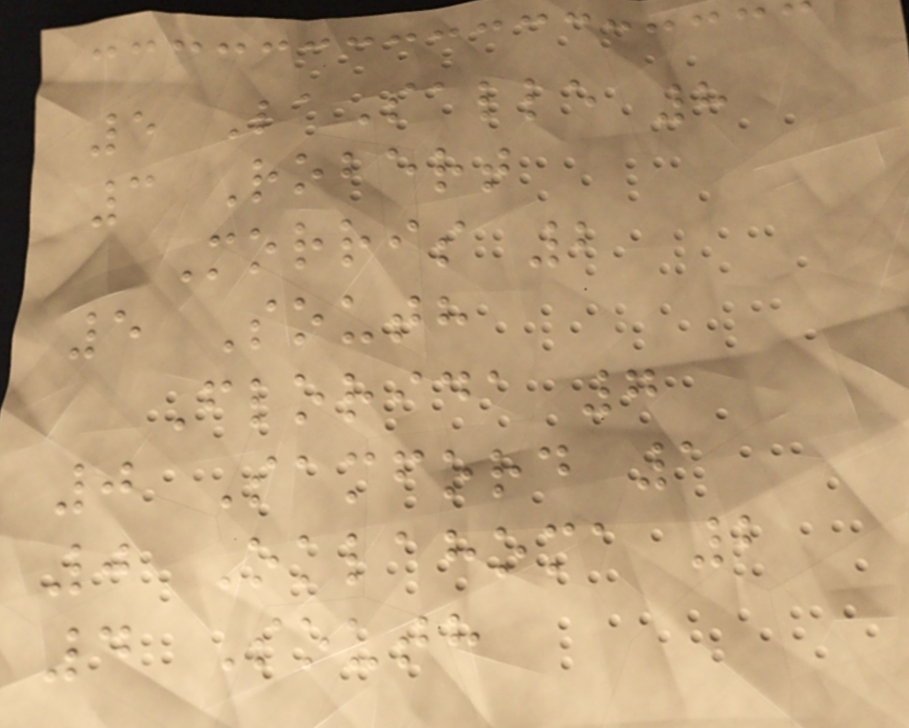5 LaSalle 8
3 Robert
Morris 2
5 South
Florida 7
0 Samford 1
0 Oklahoma 2
4 South
